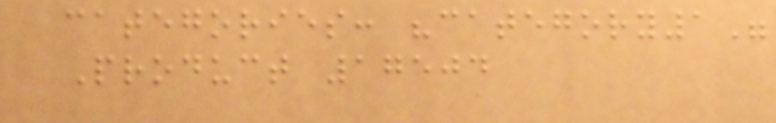categories: "category1"
Product 17504
